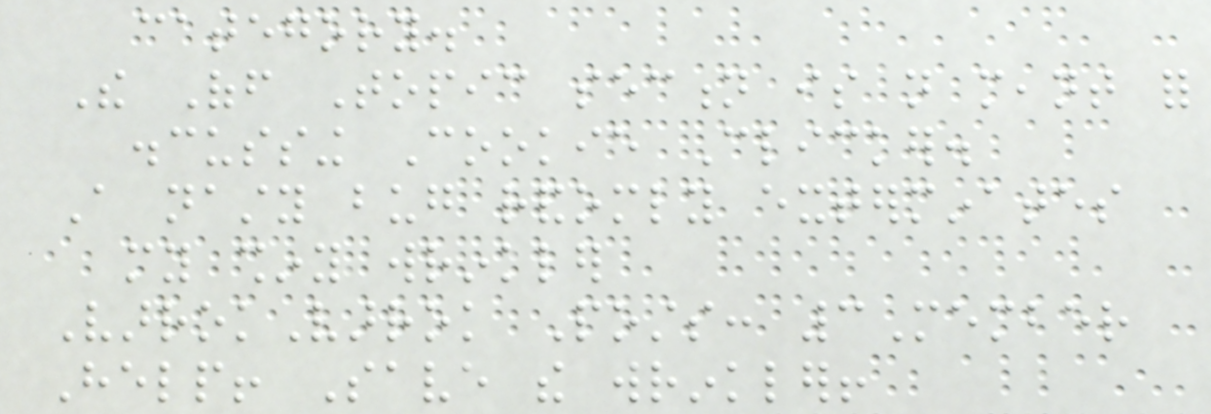category.
The Off Topic section is not meant for
discussing Cookie Clicker.
A nasty bug randomly exterminates
my shiny wrinkler
VarrokVarrok Posts: 3Member
Help! Save the wrinkler!
